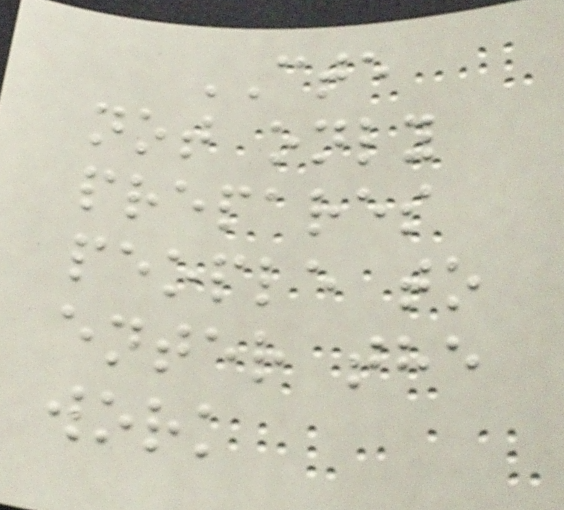CTE
not only
prepares
people to
enter the
work
